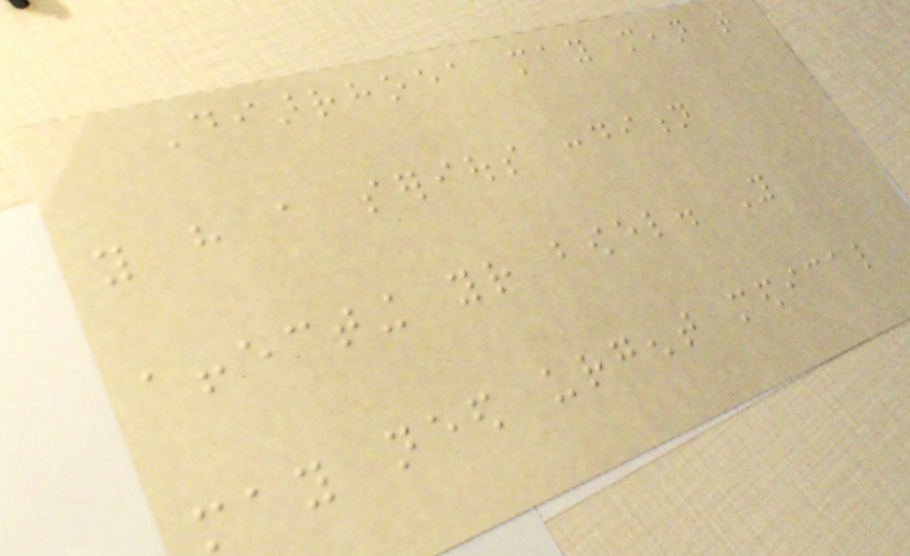Diarrhoea may mean that
you have a serious condition
affecting your bowel. You
may need urgent medical
